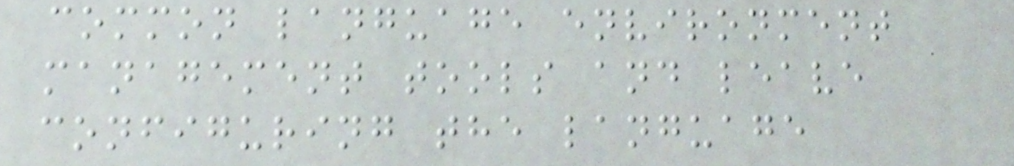common language environment
management tools and leave
configuring the language
